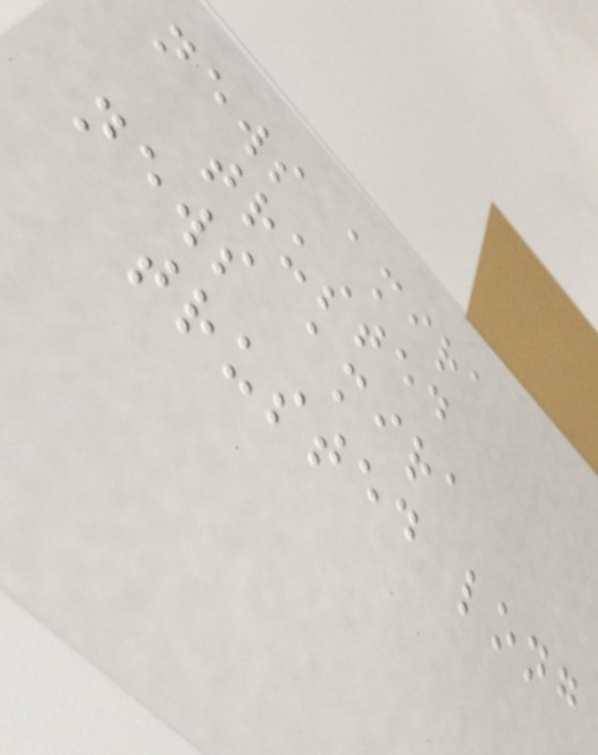news amira
trusted
news amira
trusted long
